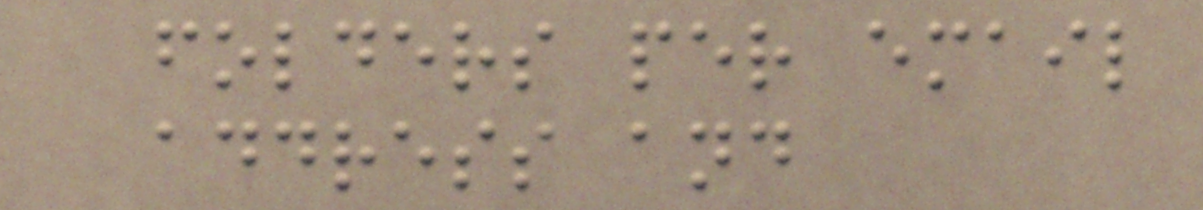folders per email
address and
